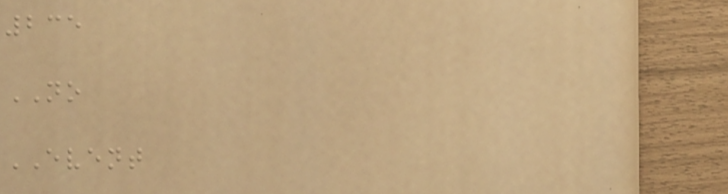235
NO
EVENT
